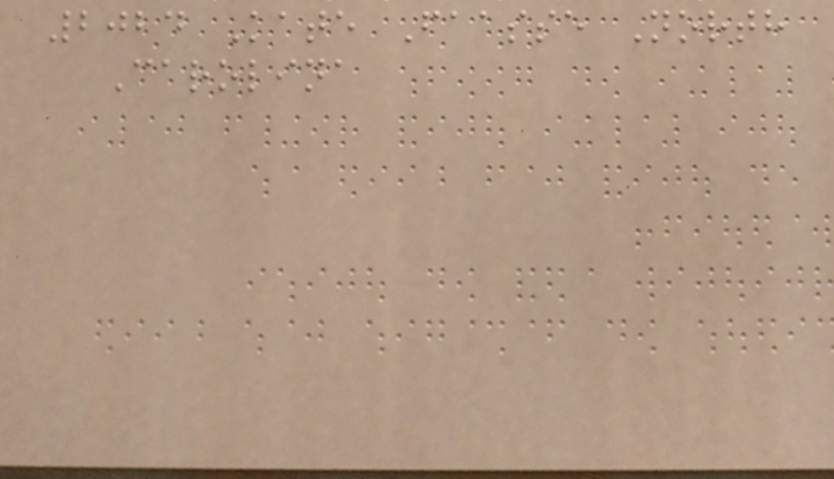2024 Kate Faasse North
Carolina
